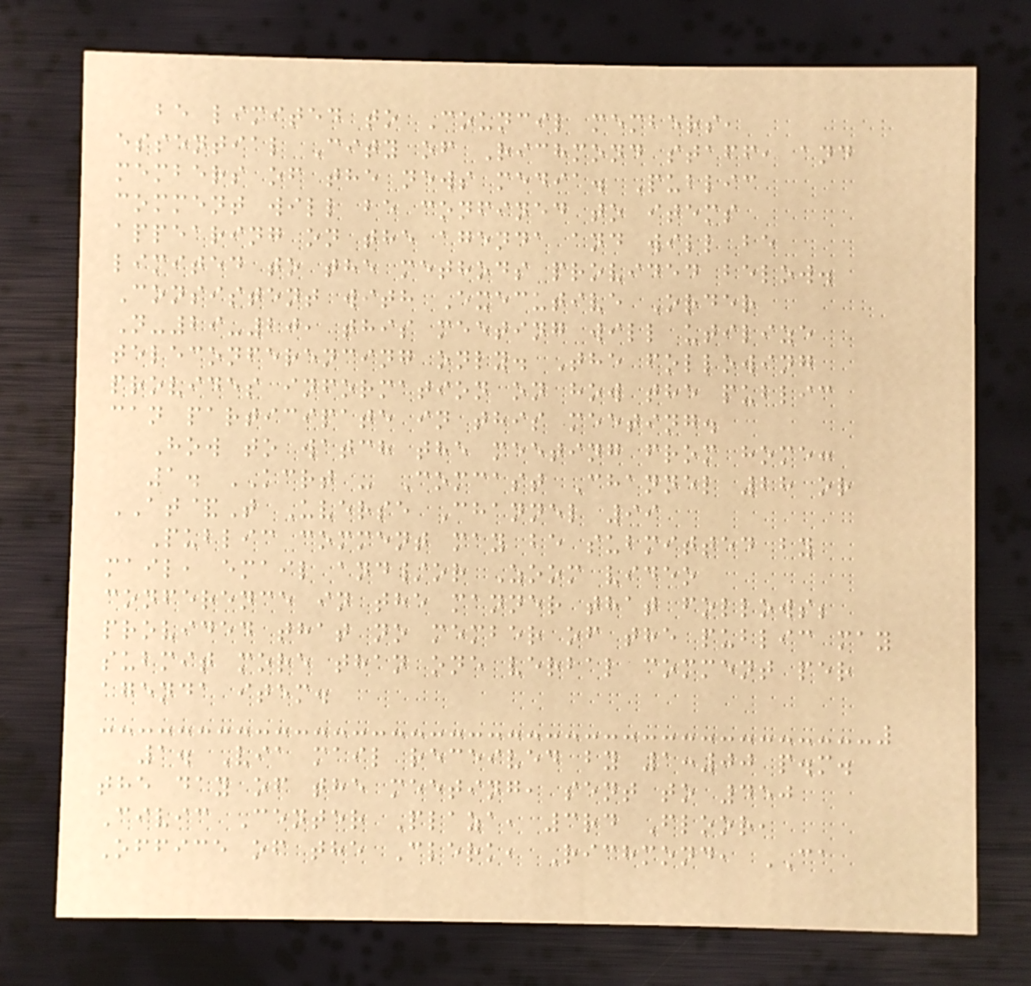be limited to Council members,
essential City of Richmond staff, and
members of the news media. Public
comment will be confined to items
appearing on the agenda and will be
limited to the methods provided below.
Consistent with Executive Order
N-29-20, this meeting will utilize
teleconferencing only. The following
provides information on how the public
can participate in this meeting.
How to watch the meeting from home:
1. KCRT - Comcast Channel 28 or
AT&T Uverse Channel 99
Public comment may be submitted by
mail, email and/or Zoom video
conference in the manner that follows;
provided that no member of the public may
submit more than one verbal comment per
agenda item.
1. Via mail received by 1:00 p.m.
the day of the meeting, sent to 450
Civic Center Plaza, 3rd Floor,
Office of the Clerk, Richmond, CA
